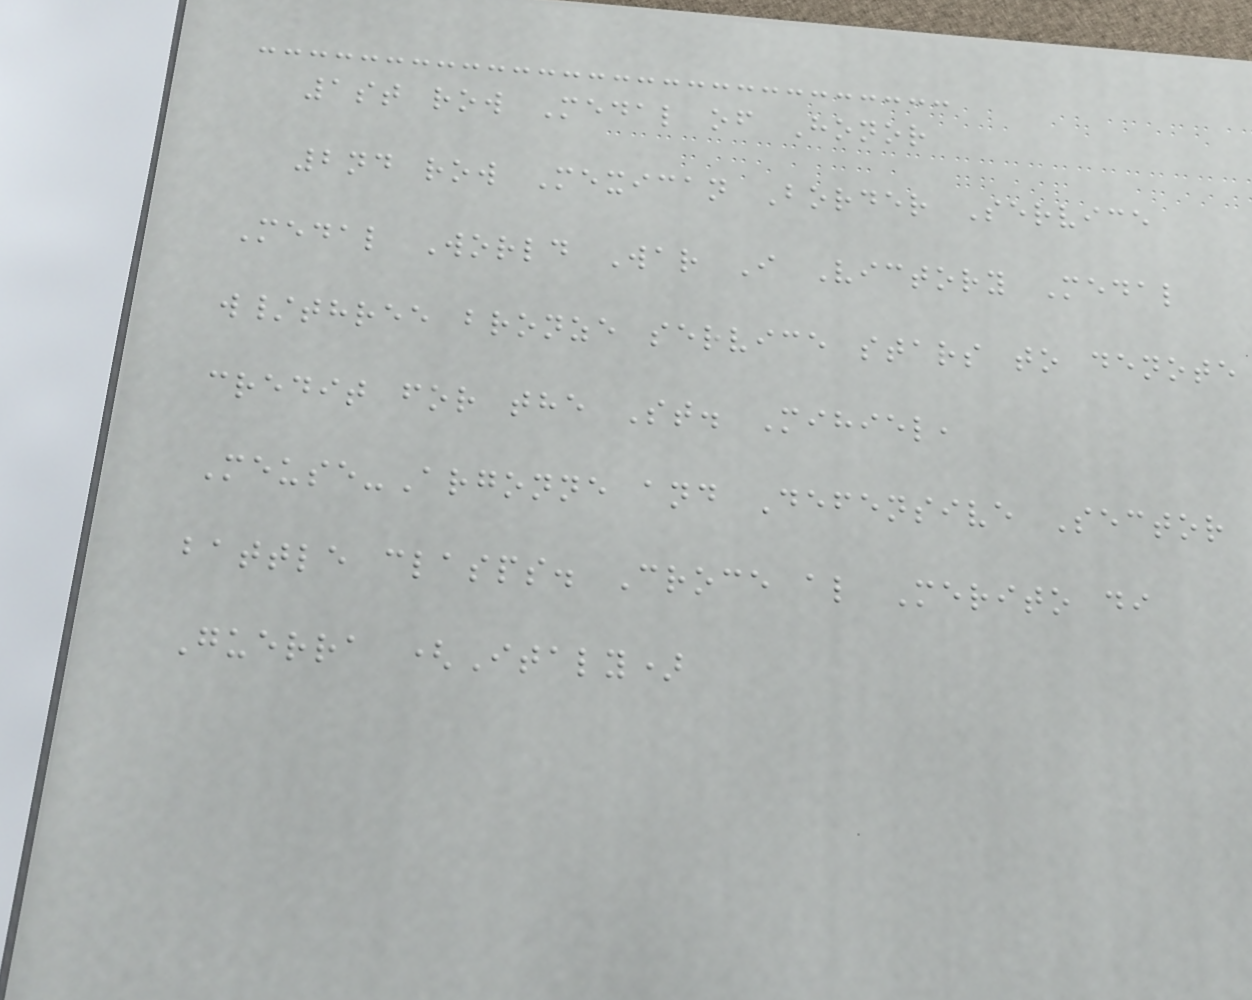1st row Medal of Honor
2nd row Mexican Border Service
Medal World War I Victory Medal
w/three bronze service stars to denote
credit for the St. Mihiel,
Meuse-Argonne and Defensive Sector
battle clasps. Croce al Merito di
Guerra (Italy)
